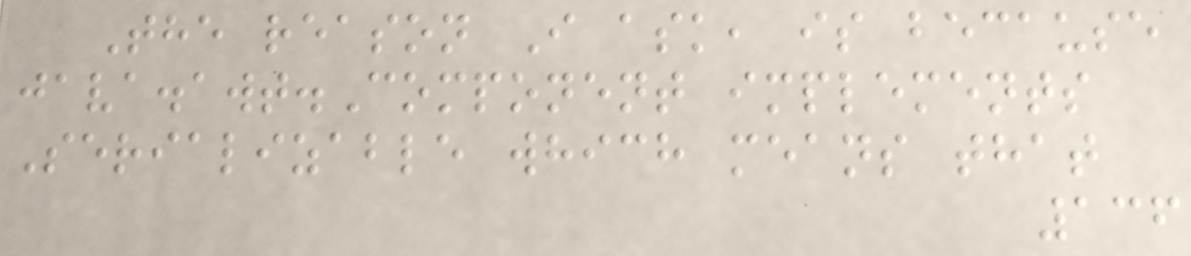The reason I ask, is because
java.awt.Component implements
Serializable which means that
136
